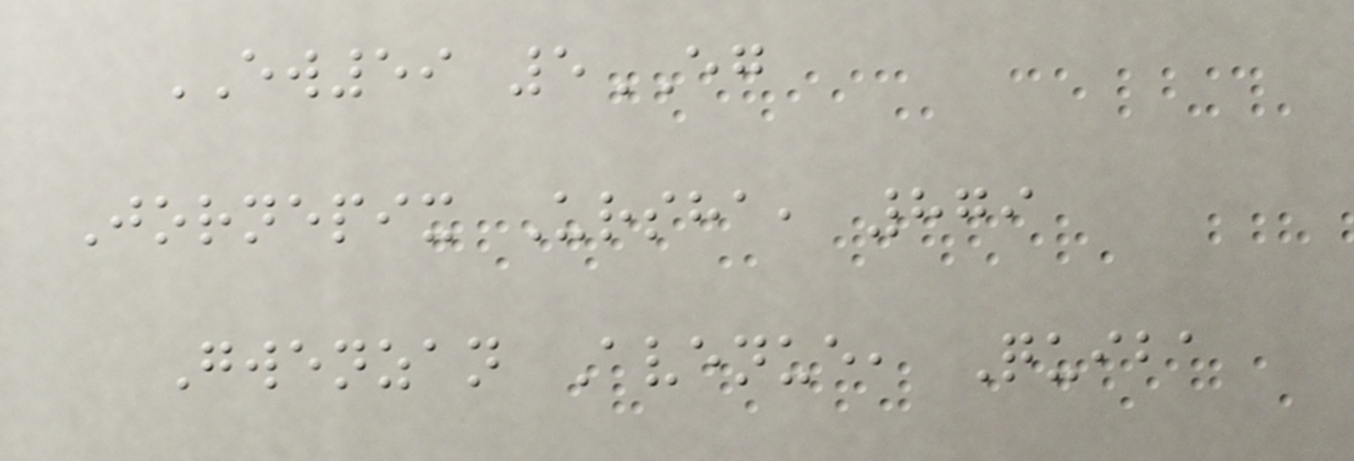EW59 5EG
Jornepix Ursha, 879
Gwenzan Avenue, Quiba
